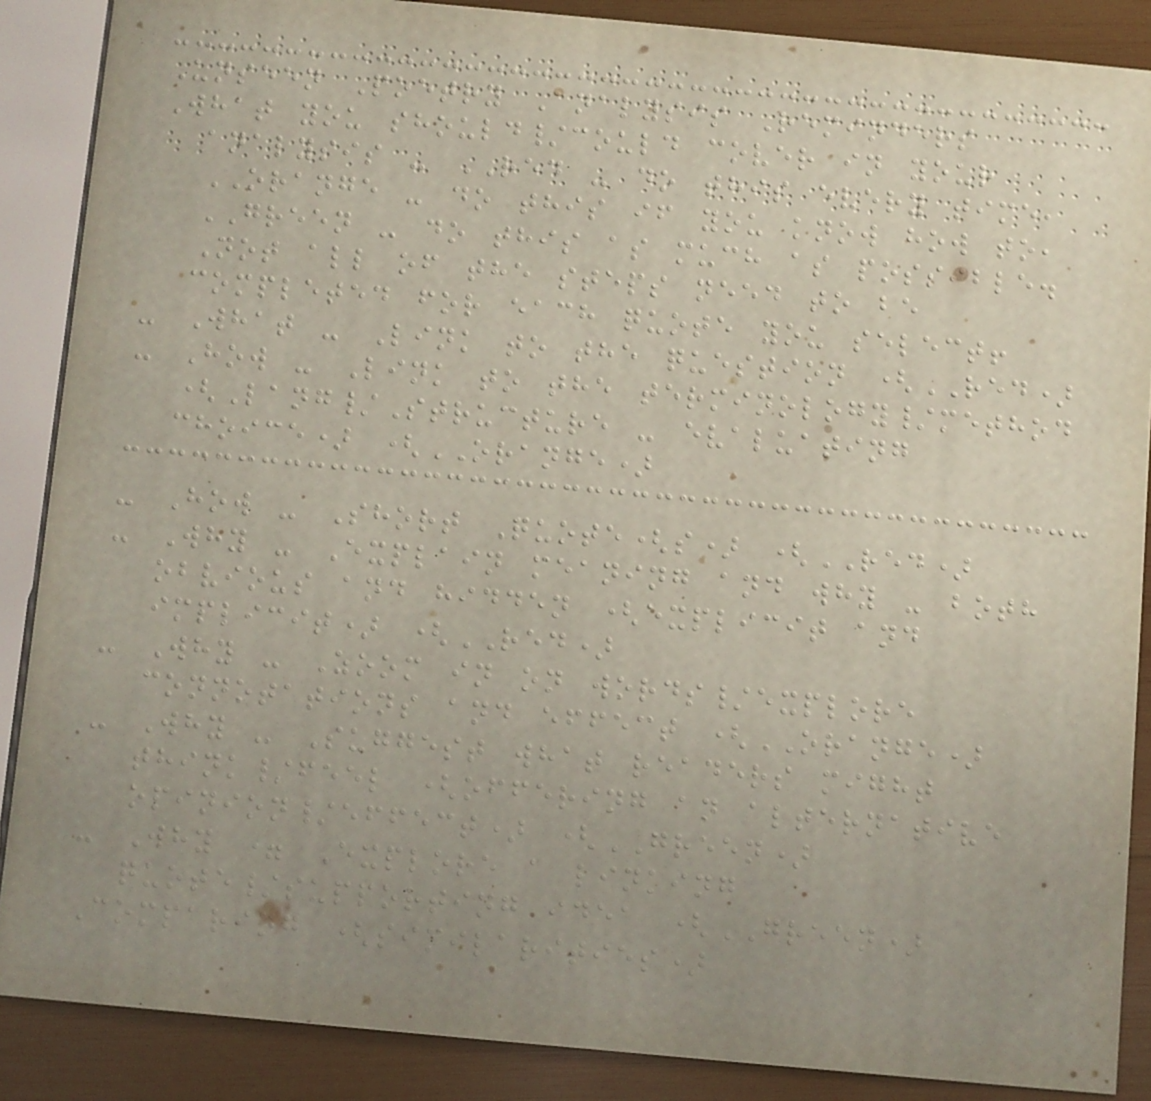Unseen Poetry Analysis Reminders
What you should/could cover in your
analysis - RED - do this every time,
ORANGE - do this if you know how to,
GREEN - do this as much as possible.
Not all of the steps need to be
completed for each quote you select!
- What - Link to the question (RED)
- How - Link to the terminology/method
(Lang/Structure - evaluating
choice) (ORANGE)
- How - Short Quote(s) (RED)
- Why - Explain meaning and why - both
obvious and hidden (explicit and
implicit) (RED)
- Why - Zoom in on words/explore
connotations and effect (ORANGE)
- Why - Suggest what readers might
think/feel (offering an alternative
opinion/effect) (GREEN)
- Why = Explore a linking
quote/supporting idea (GREEN)
Comparing (similarities)
